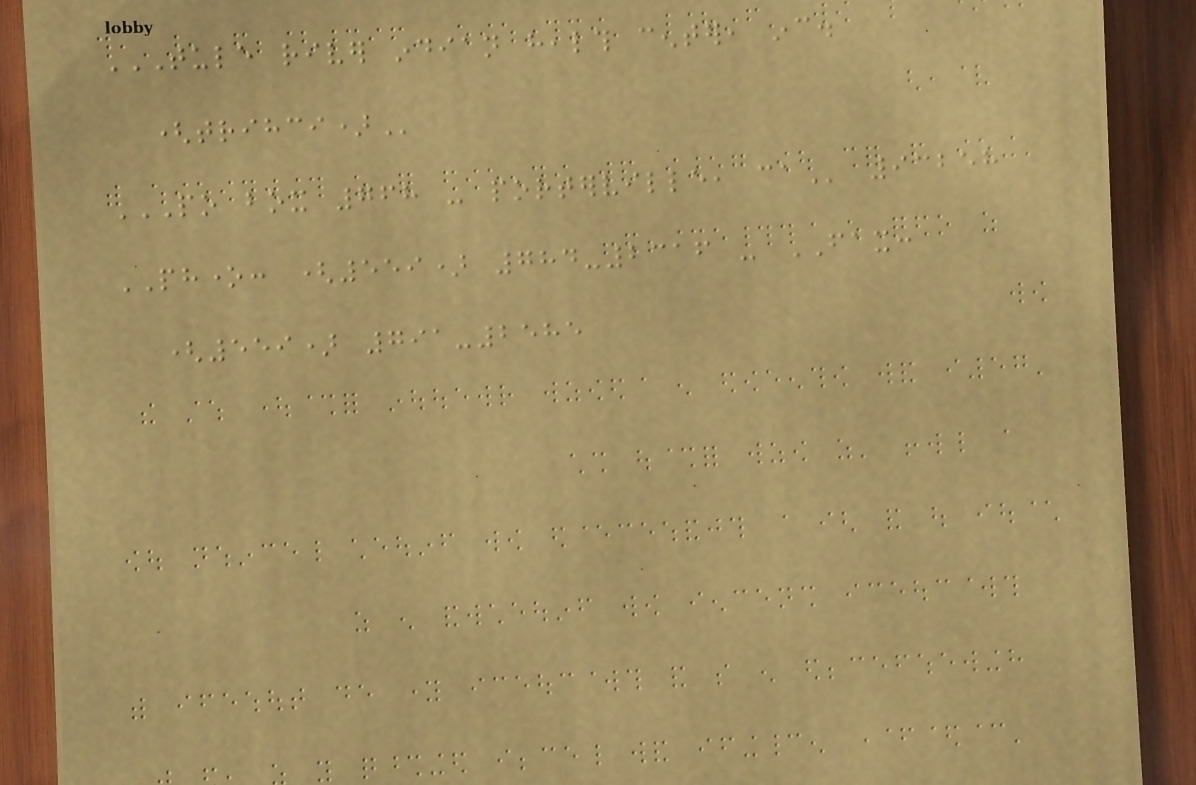TULE RIVER INDIAN HEALTH CENTER, INC.
(TRIHCI)
PO BOX 768 - PORTERVILLE, CA 93258
PHONE: (559) 784-2316 - FAX:
(559) 791-2585
